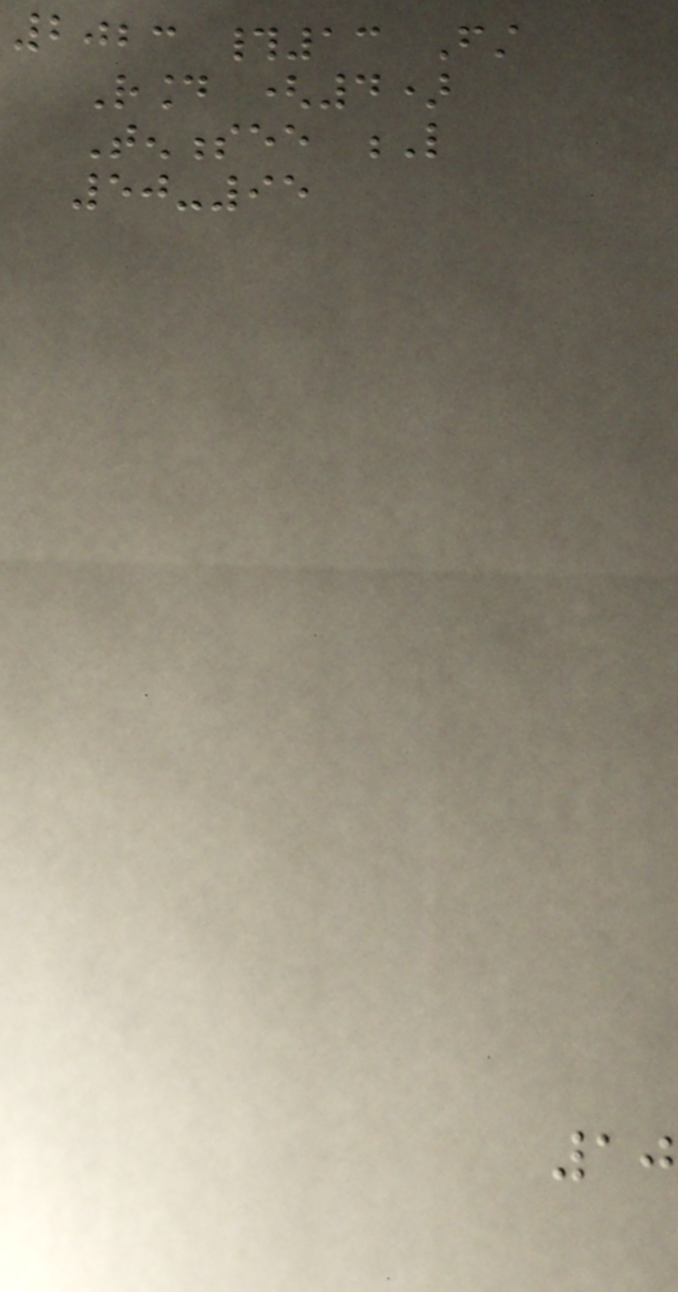2023 #13 First
Round (4)
Tennessee L
50-95
10
